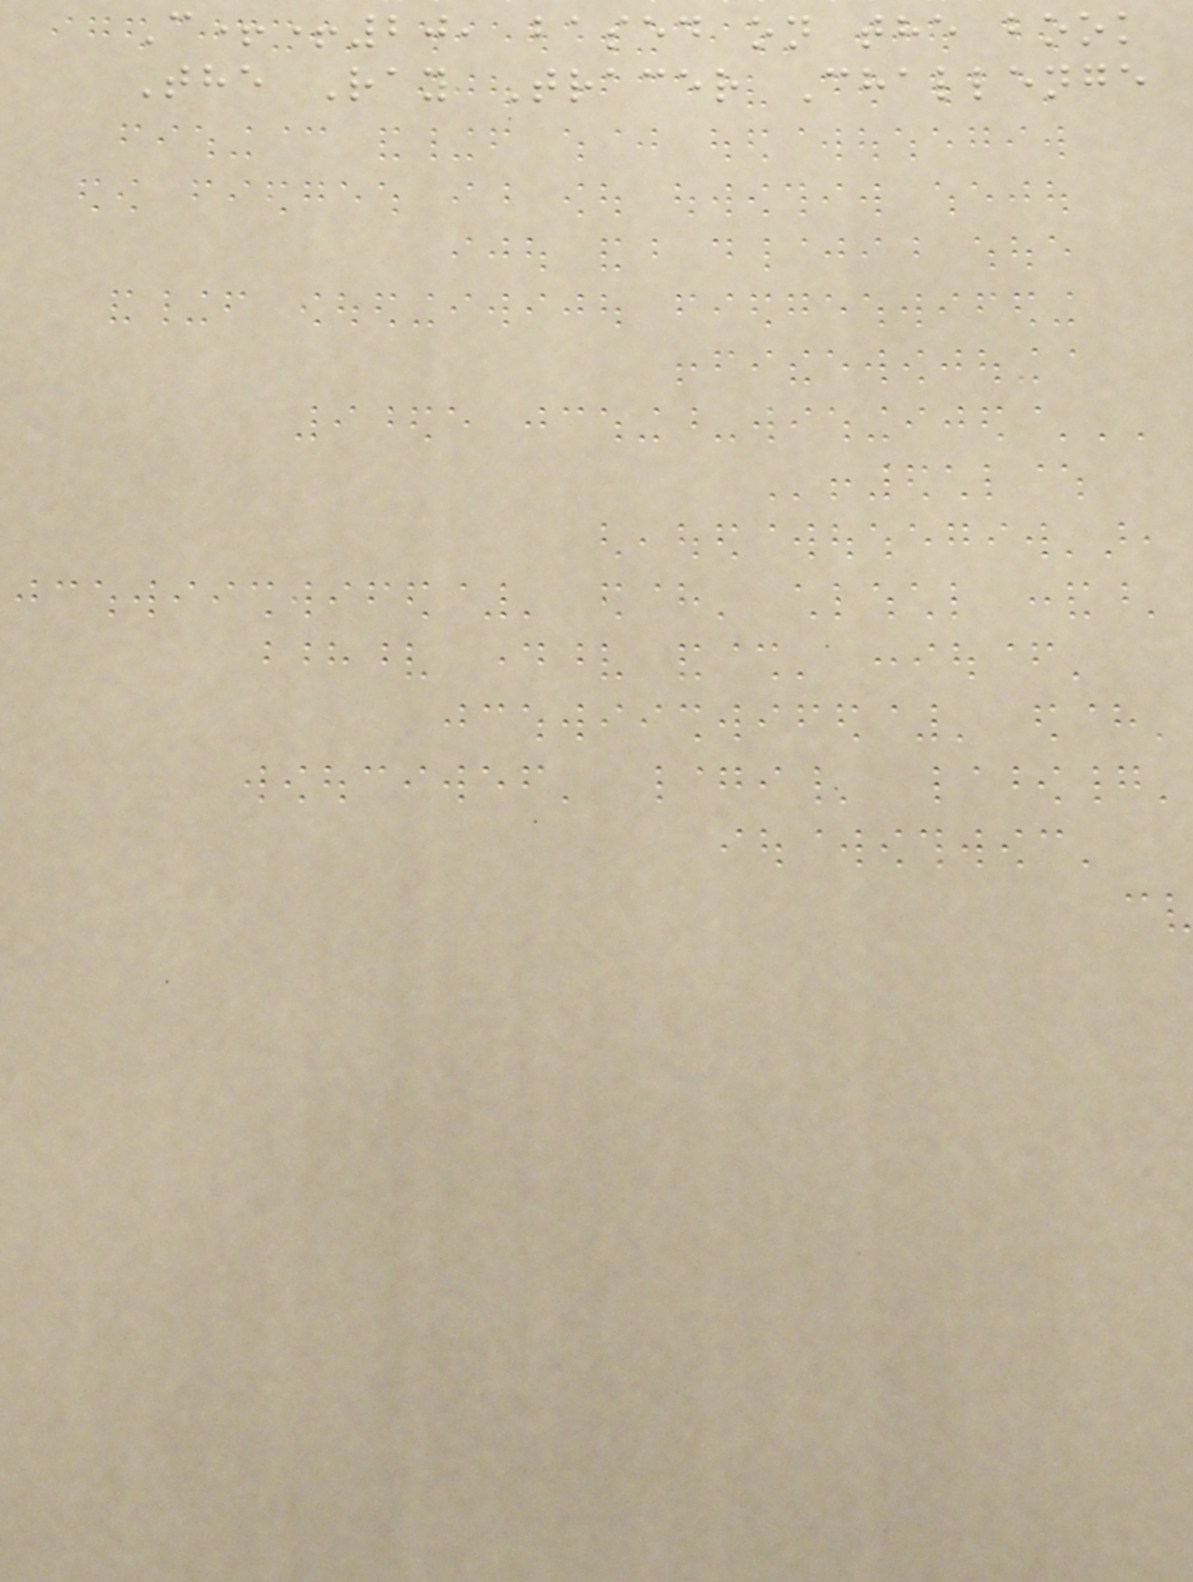C++20, based on the book
The Ray Tracer Challenge
